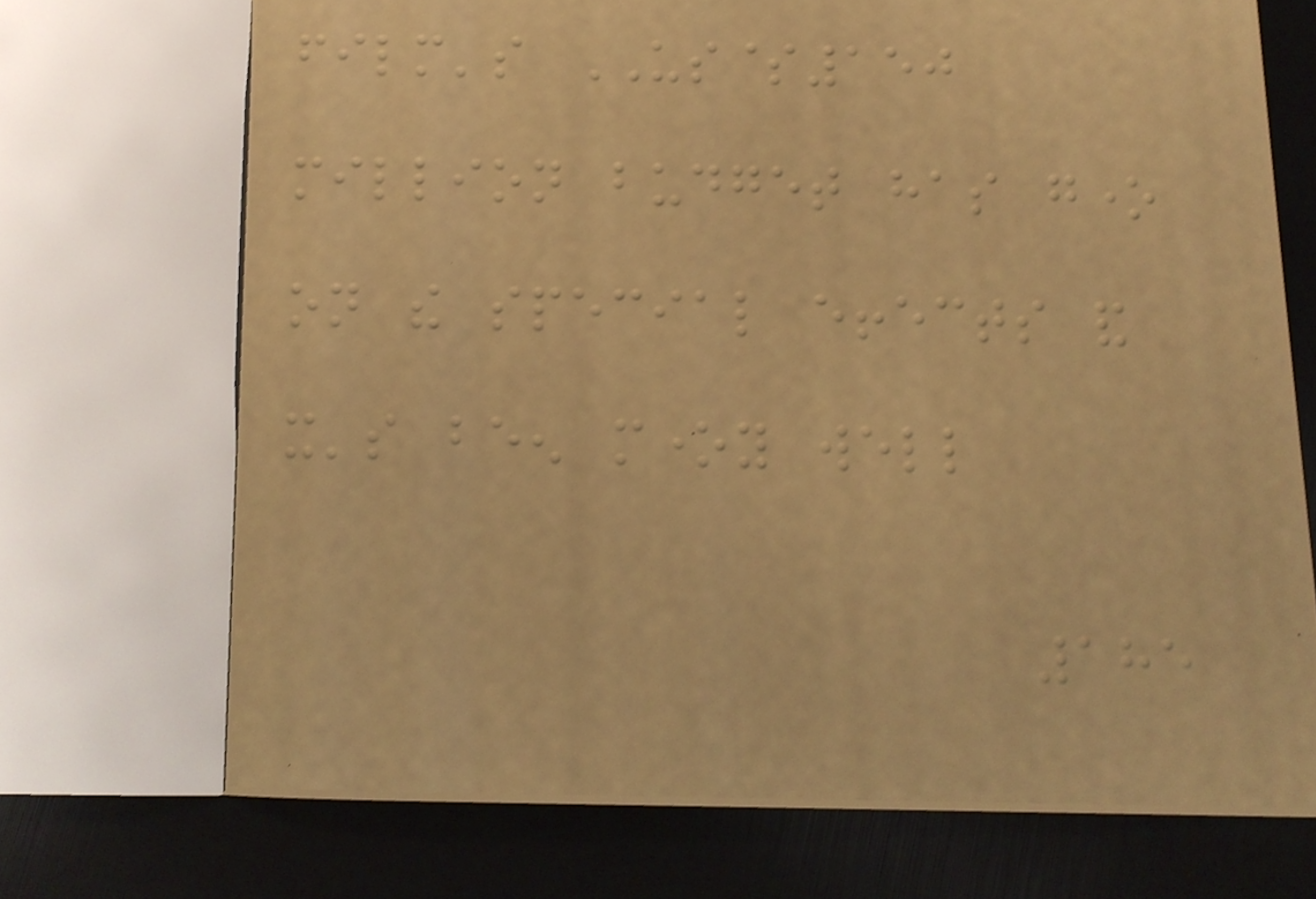film's US$150
million budget has gone
on the special effects and
it's been money well
185
